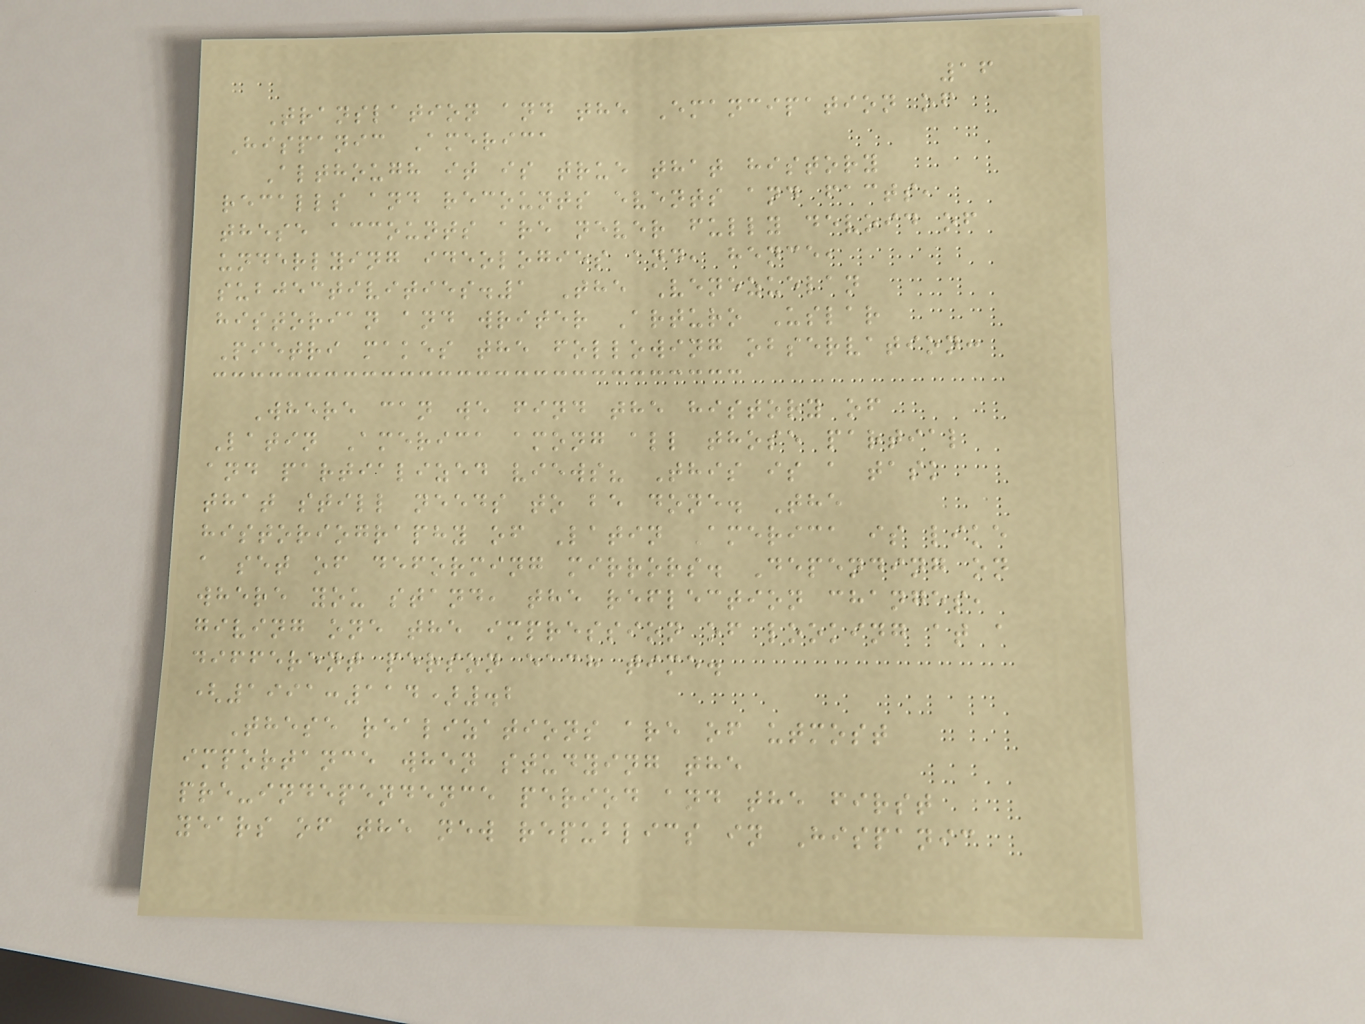16
Translation and the Emancipation of
Hispanic America
Although it is true that history
recalls and recounts events and facts,
these accounts are never fully devoid of
underlying ideologies and, hence,
subjectivities.1 The Venezuelan
historian and writer Arturo Uslar
Pietri makes the following observation:
Where can we find the history of
Latin America among all those partial
and partialized views? This is a task
that still needs to be done. The
historiography of Latin America is like
a set of deforming mirrors. Depending on
where you stand, the reflection changes,
giving one the impression of looking at a
different person each time.
(1991:114).2
These realizations are of utmost
importance when studying the
pre-independence period and the first
years of the new republics in Hispanic
